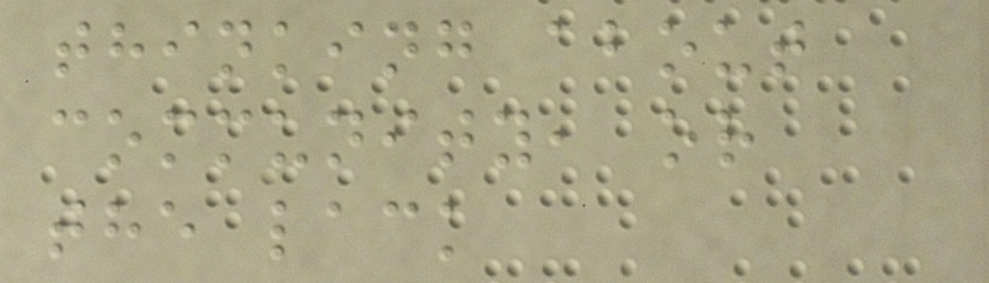thinking about
community, or
the lack
